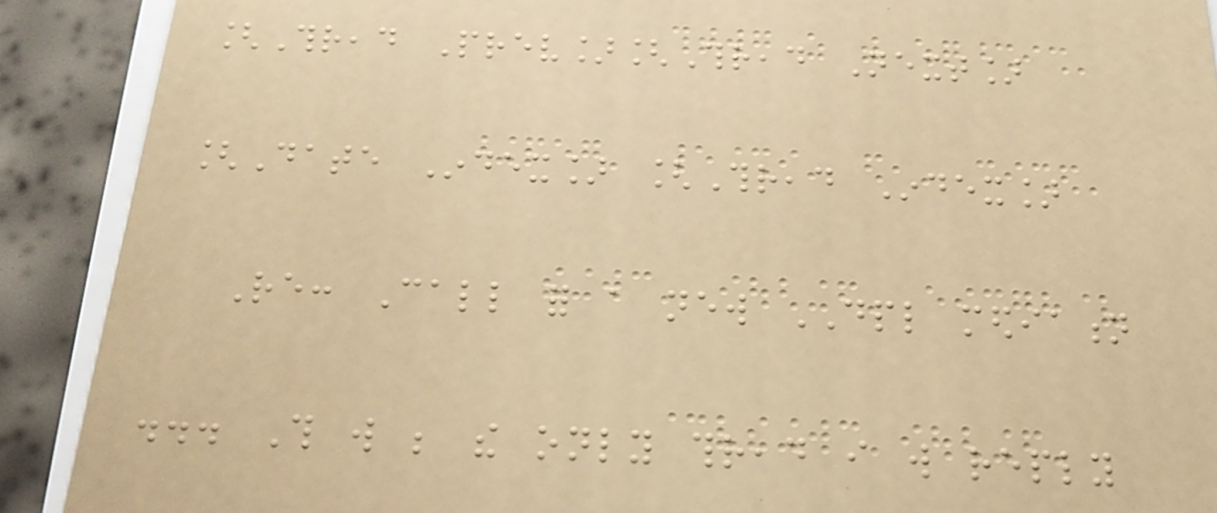[Thread Prev][Thread Next]
[Date Index] [Thread Index]
Re: Call for a new DPL mediation
... This will be the only thread i will reply
